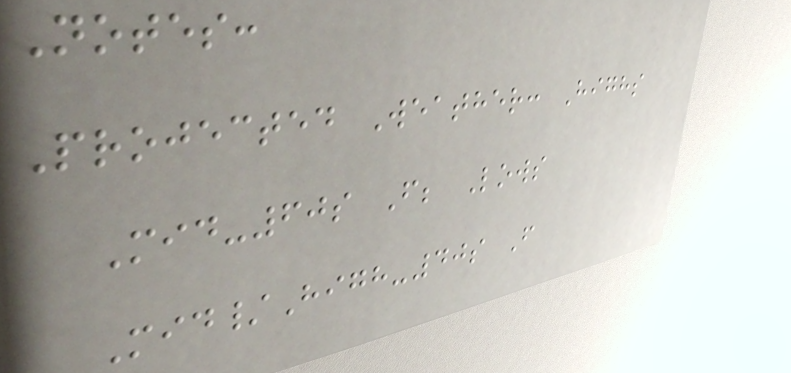Notes:
Projected Weather: Highs
Mid-60s F; Lows
Mid/High-40s F
